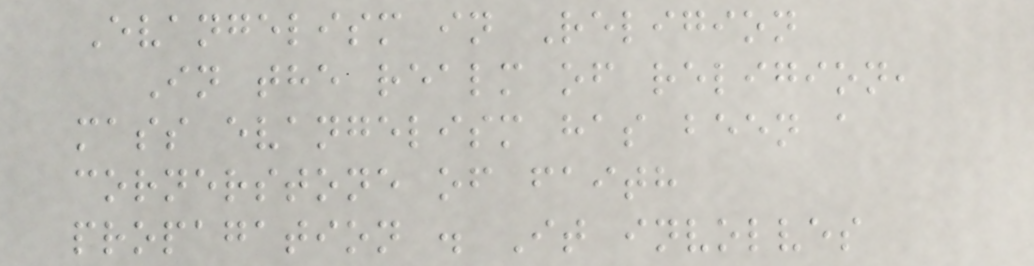Evangelism in Religion
In the realm of religion,
mass evangelism has been a
cornerstone of faith
propagation . It involves
